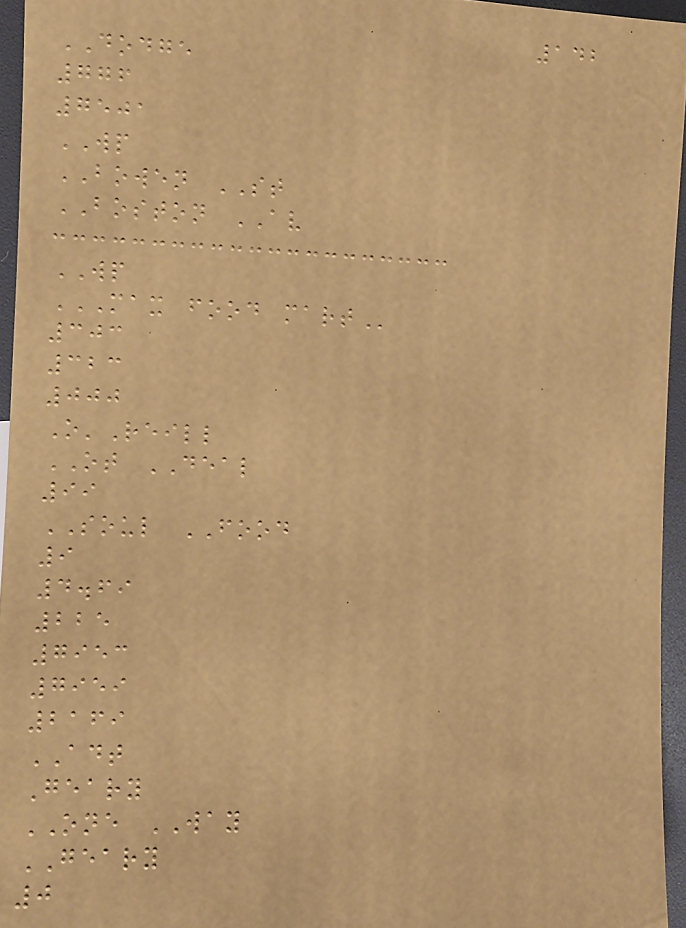142
DODGE
776
7501
WP
BOWEN ST
BOSTON AV
WP
MAX FOOD MART
303
323
000
O'Reill
OT DEAL
99
SOUL FOOD
9
4.69
225
7953
7959
2169
ADT
Geary
ONE WAY
GEARY
0
